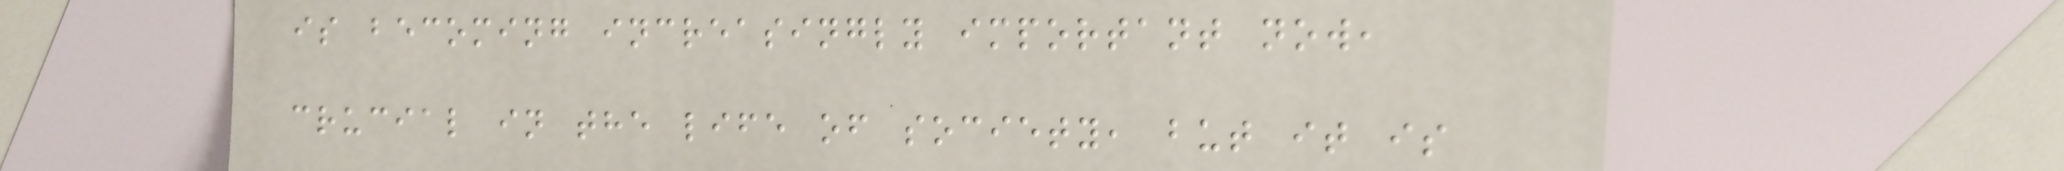is becoming increasingly important now,
crucial in the life of society, but it is
